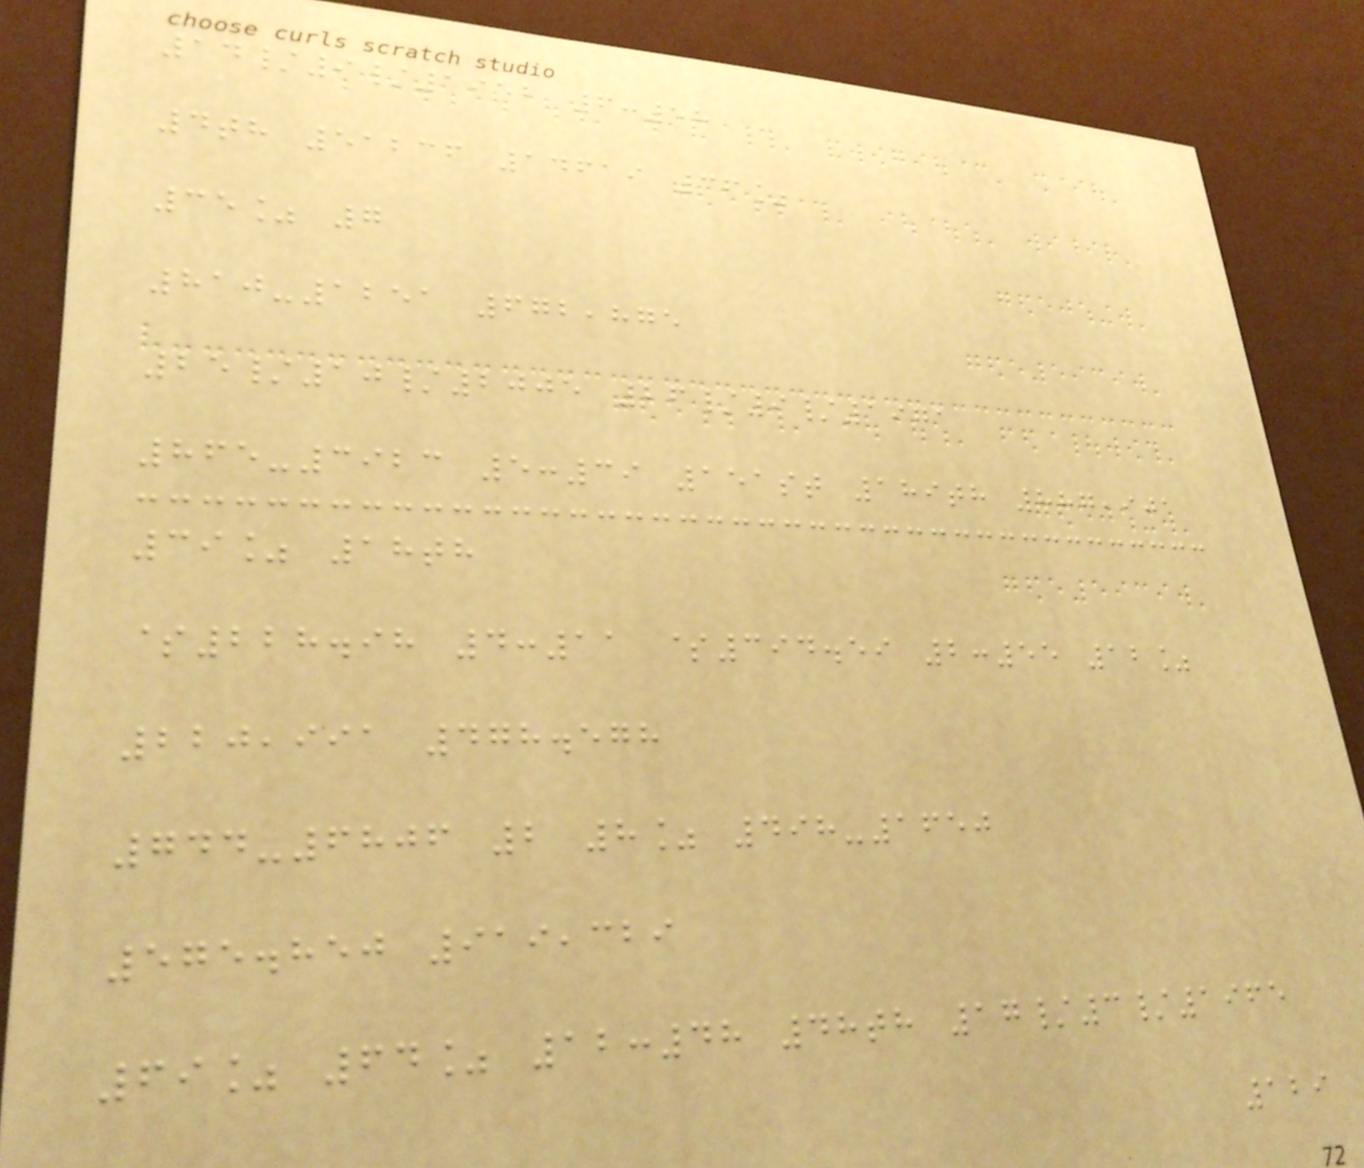14/9/1952 6:58
4th 51236 14619 36%
35% 7
810-1251 672,875
25/10/2005 26/9/1971
865-3923 5:39 151st 189th 887,901
39% 18th
$228.98 4:11 $394.59 2:55 12%
220,991 478.578
744-6806 2 8% 498-1650
575.850 919,329
69% 64% 12:48 48th 17/3/1965
129
